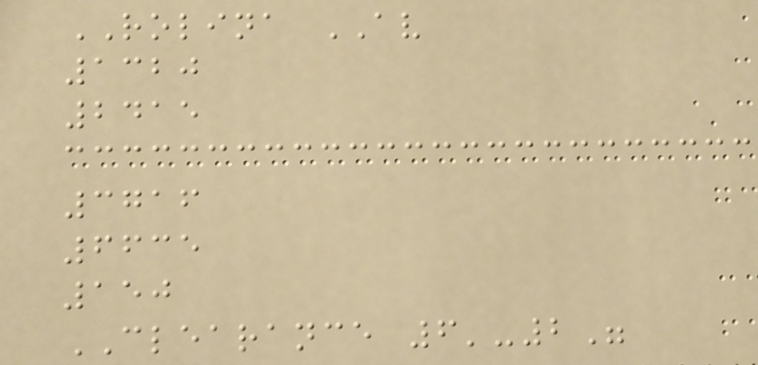ROLINA AV
1320
2415
3716
6635
150
CLEARANCE 6'-2"
